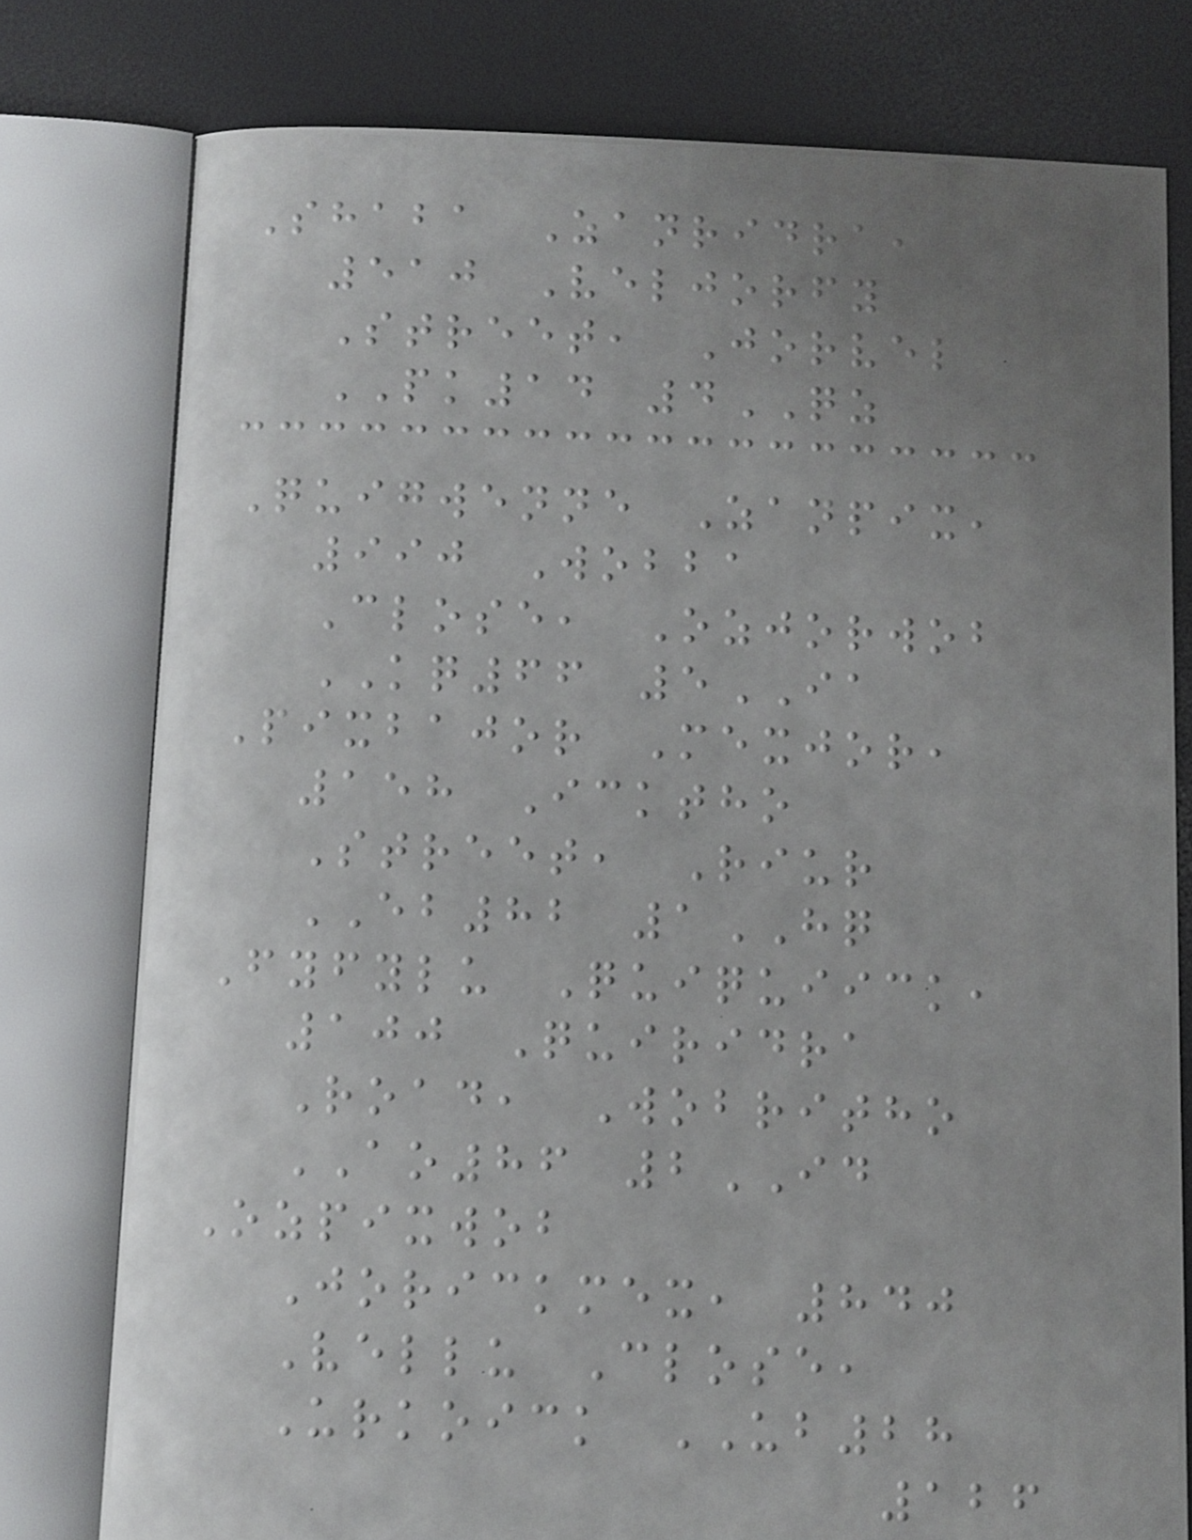Shaba Zanridra,
510 Veljorfy
Street, Jorvel
PK14 4QZ
Quigwenne Zanpix,
990 Wobba
Close, Ozjorwob
KQ66 5IA
Pixbajor Mexjor,
158 Icktho
Street, Riur
EB82 1HQ
Fyfylu Quiquiick,
100 Quiridra
Road, Wobritho
AO86 2ID
Ozpixwob
Jorickmex, 840
Vellu Close,
Urkoick UB28
126
